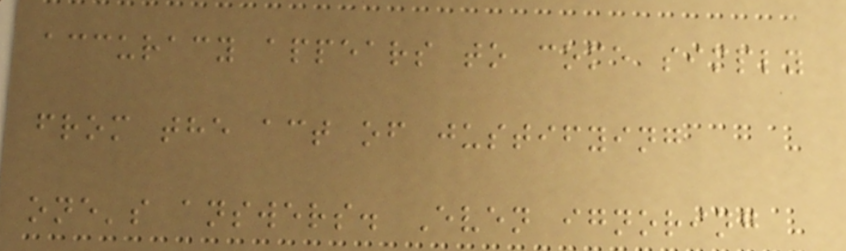accuracy appears to come simply
from the act of justifying
one's answers. Even ignoring
